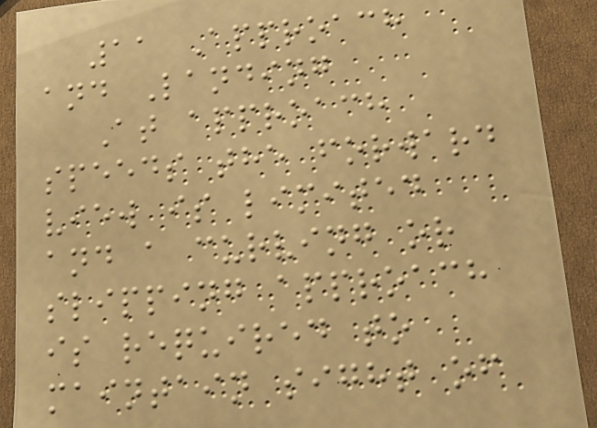11 Approach
and Landing
At approach
speeds the forward
view is limited
and a curving or
slipping approach
is required to
maintain sight of
